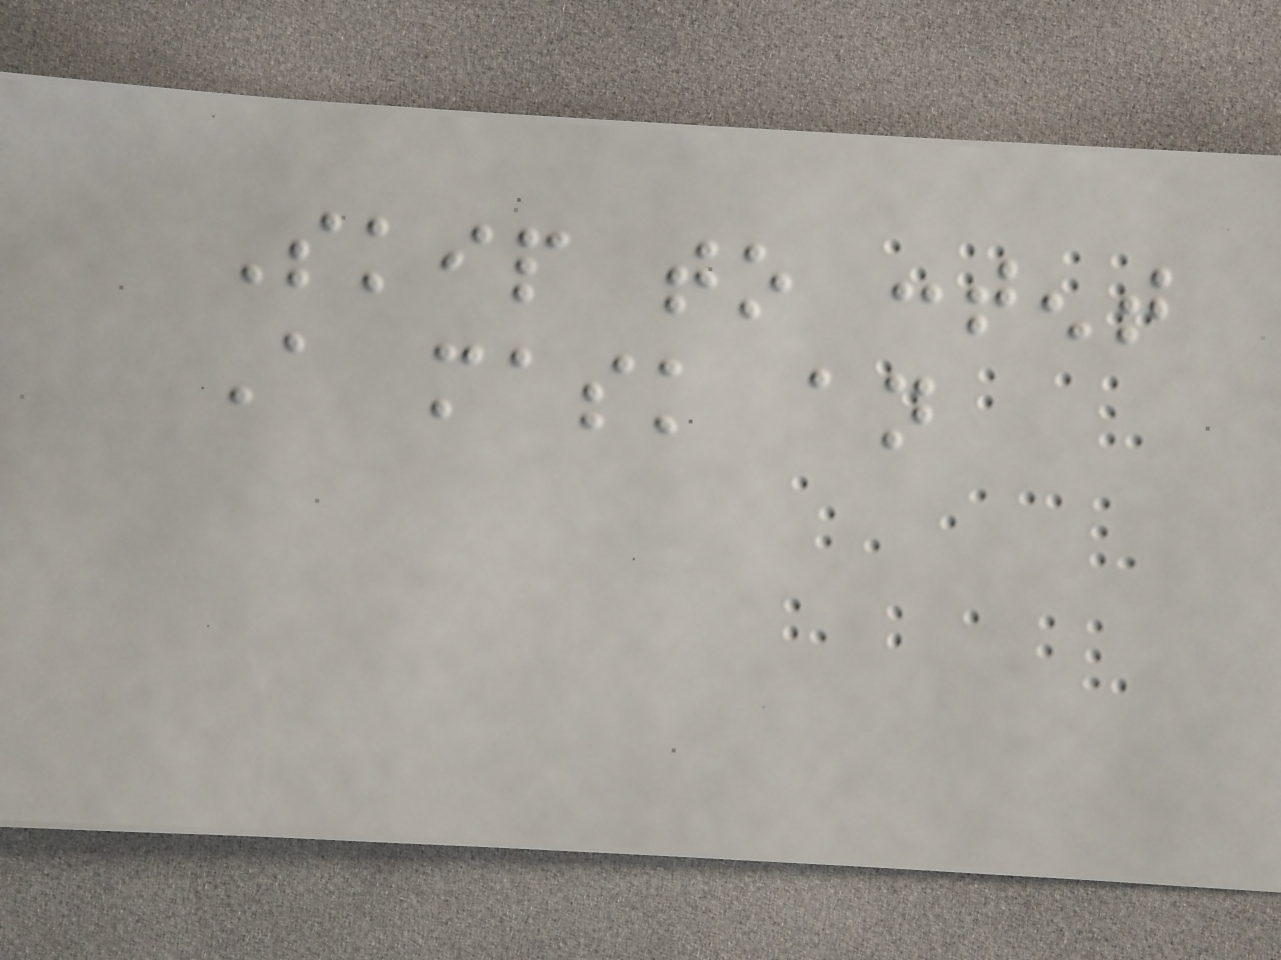Skip to content
A mask an
